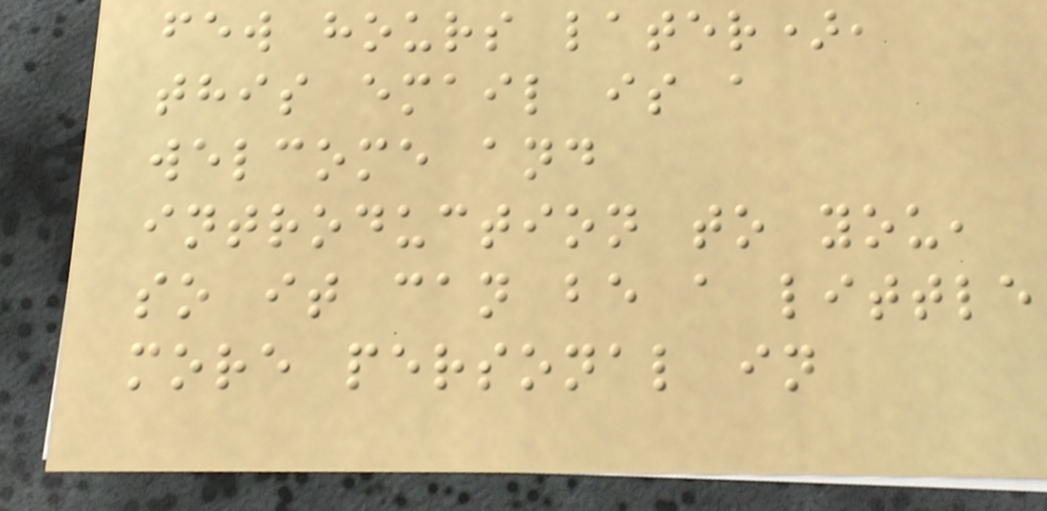few hours later),
this email is a
welcome and
introduction to you,
so it can be a little
more personal in
